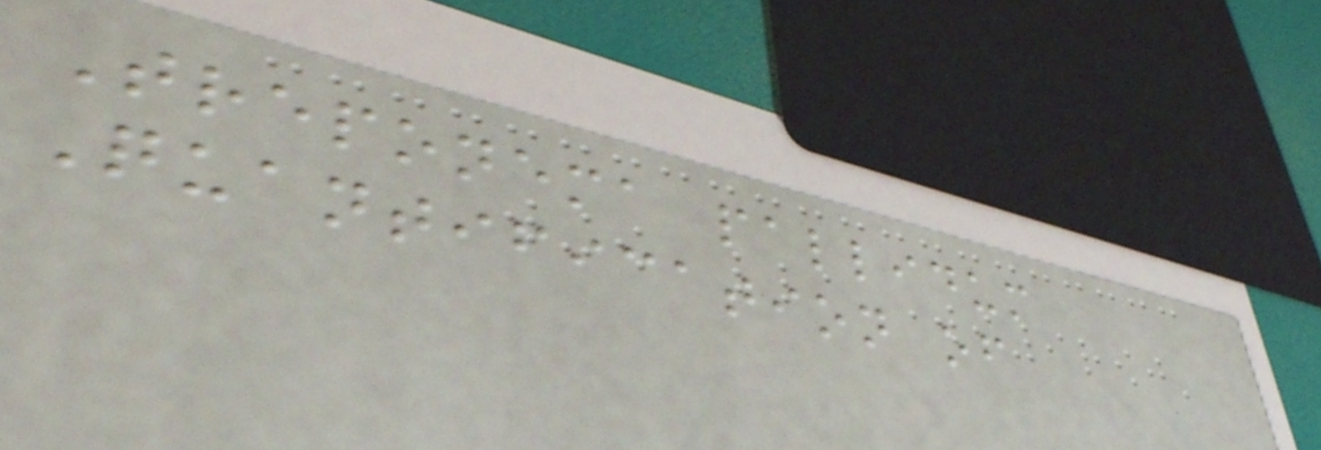Treponema pallidum
Quantification of
